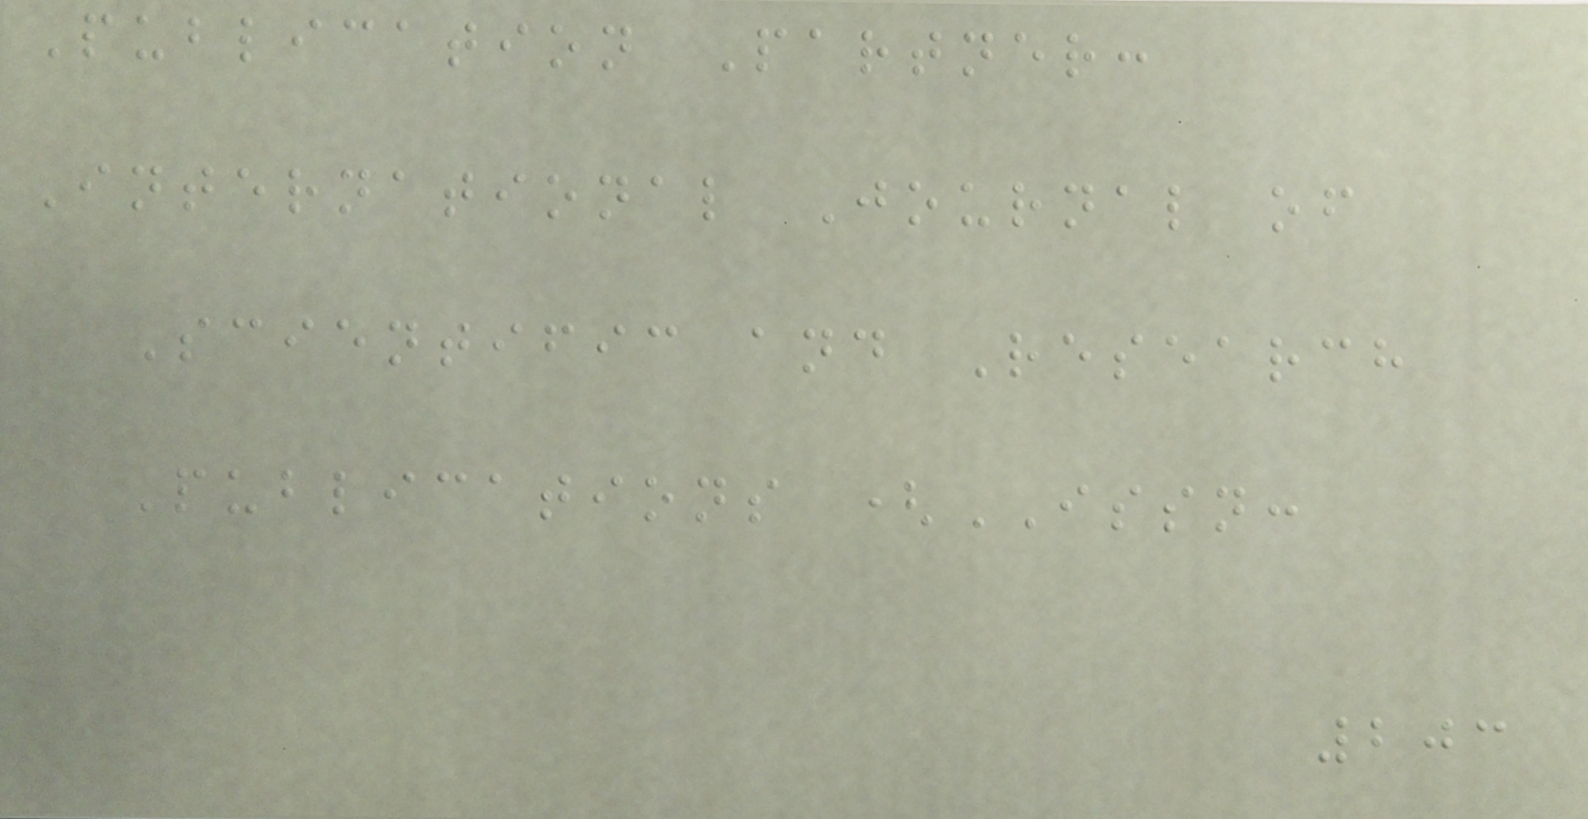Publication Partner:
International Journal of
Scientific and Research
Publications (ISSN:
203
